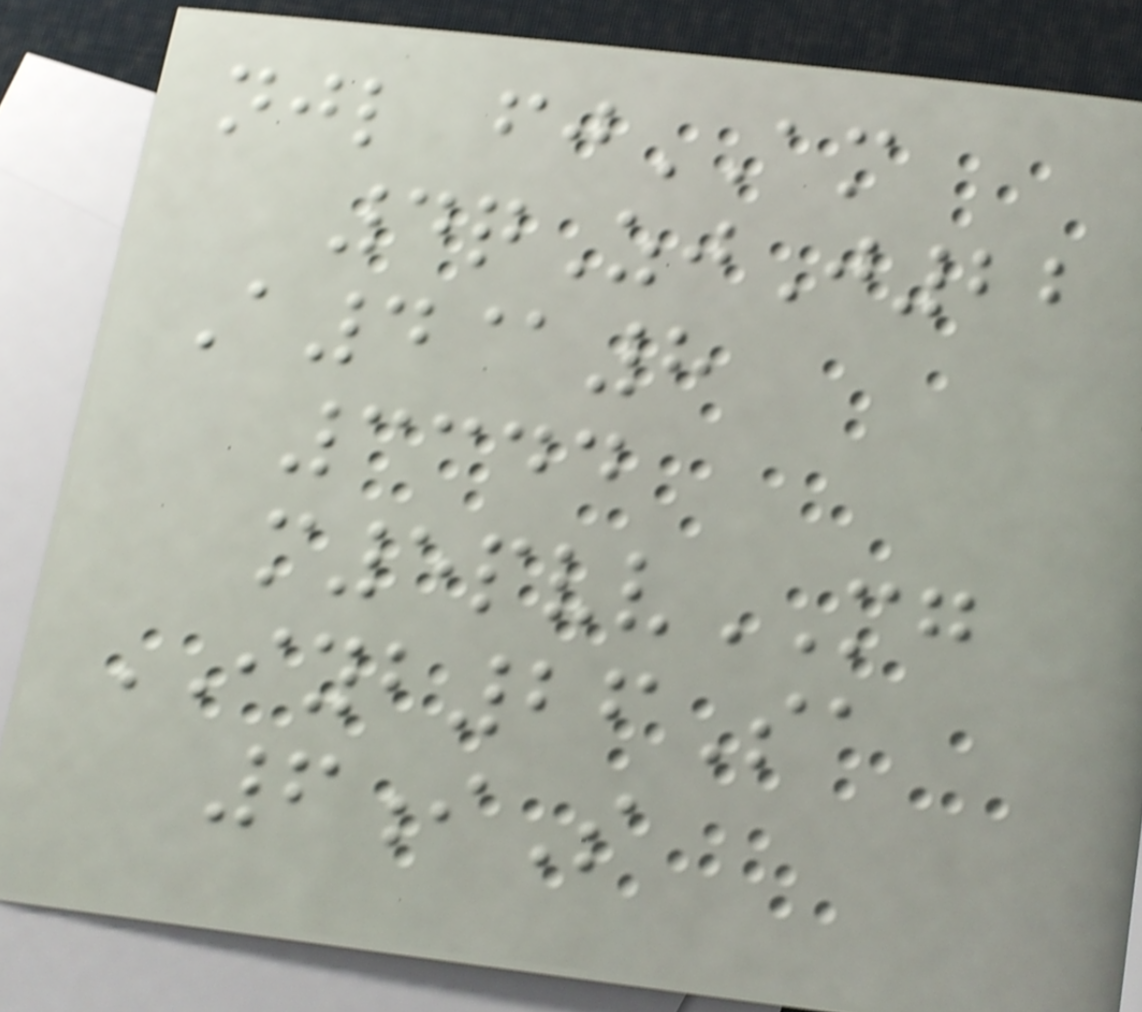njl fjAM
4qZjJ22
A4@8
3344
m5pvvMG
IYB26Sa
6iS
